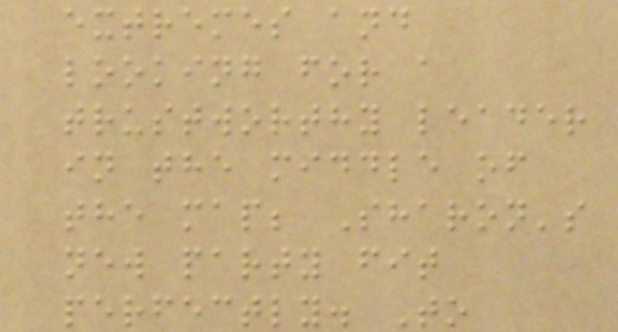extremes and
looking for a
trustworthy leader
in the middle of
the map; Sharon's
new party fit
perfectly. To
